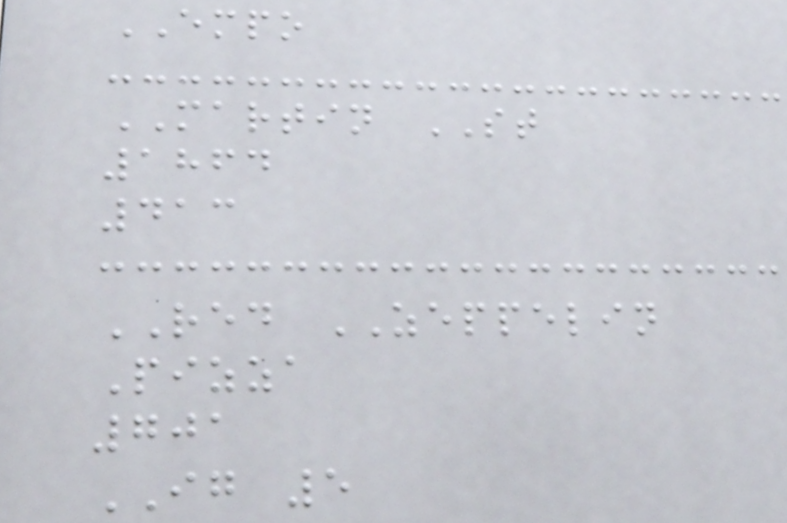EMPO
MARTIN ST
1864
413
RED ZEPPELIN
Pizza
701
IG 5
